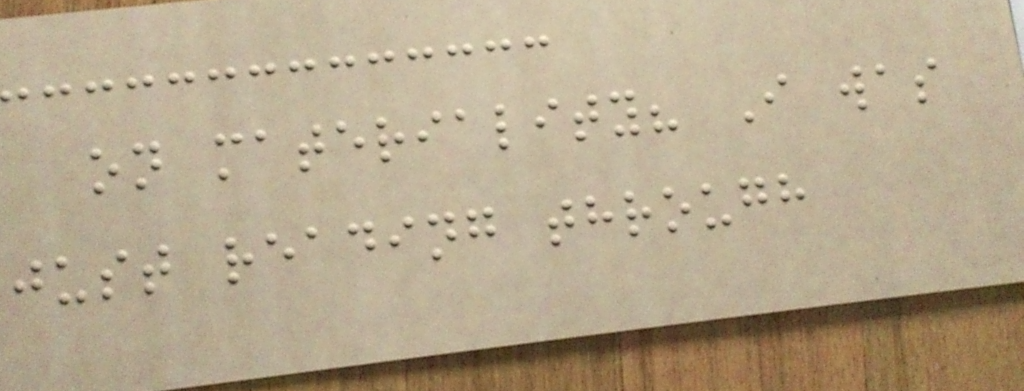on materiality? I was
just reading through
